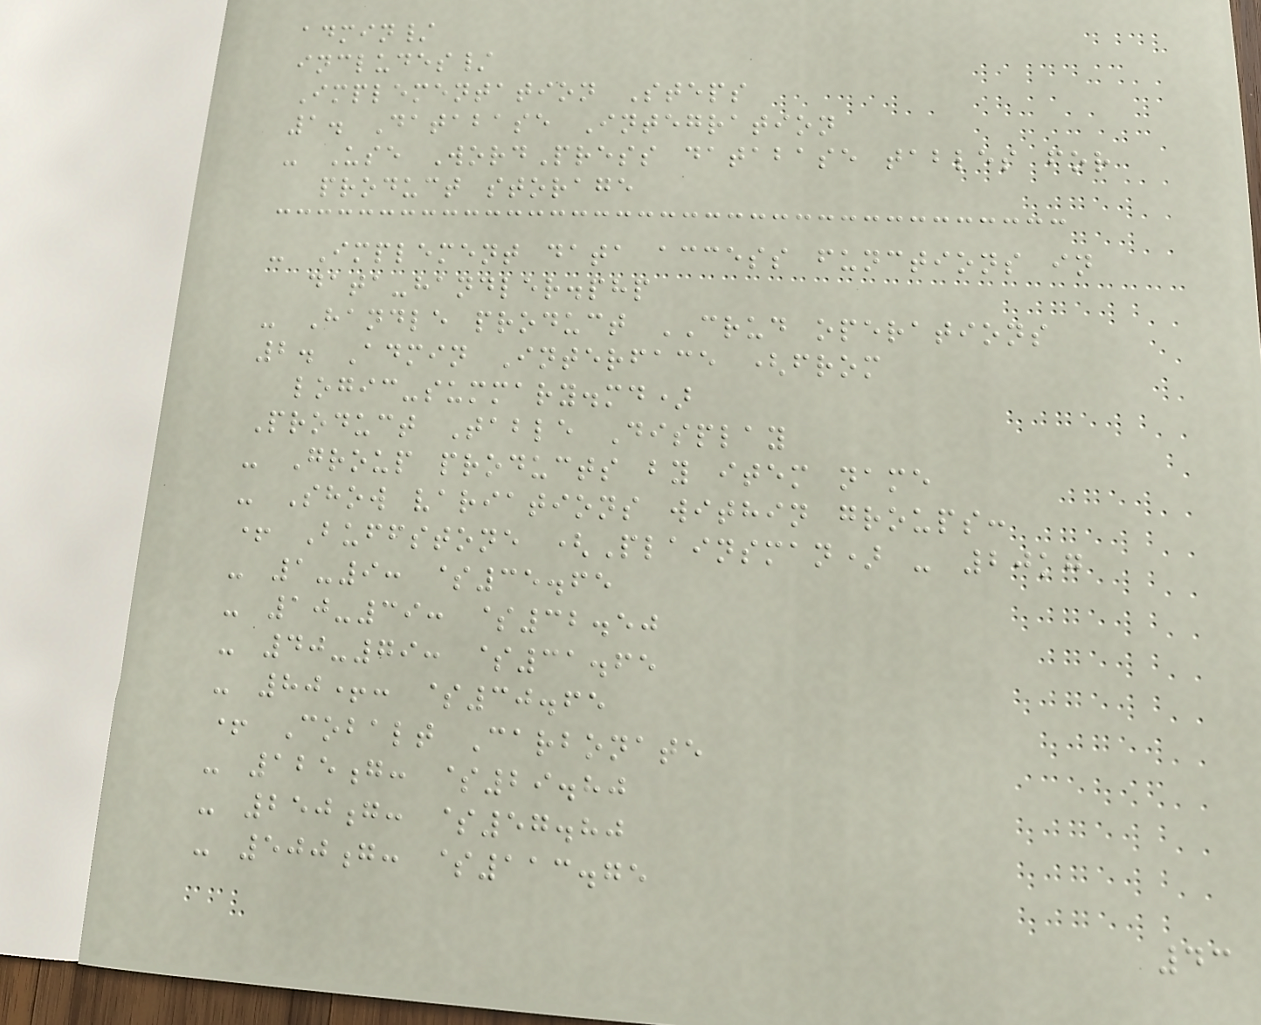admin/
includes/
Implementation Steps
1. Database Integration
- Use WordPress database tables for
product storage
- Implement data access functions in
data-handler.php
- Handle product CRUD operations
2. Admin Interface (from
logic-summary.md)
Product Table Display
- Group products by item name
- Show variations within groups:
+ Buffstone (Plainsman) - 20kg
- 1-9: $35.65
- 10-39: $32.50
- 40-79: $31.65
- 80+: $30.65
+ Cobalt Carbonate
- 125g: $29.80
- 250g: $57.80
- 500g: $113.75
43
